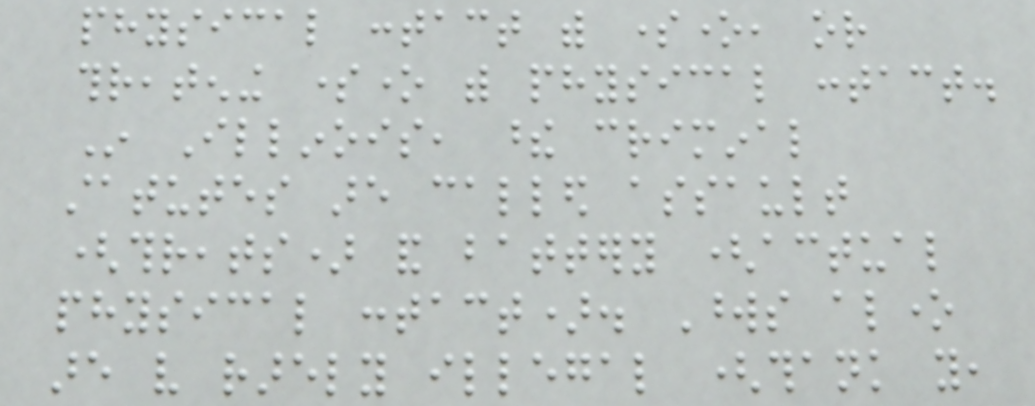physical contact with someone, or
threatening someone with physical contact.
In Illinois, these criminal
statutes are called assault
(threats) and battery (actual
physical contact). Words alone
are very rarely illegal (thank you,
